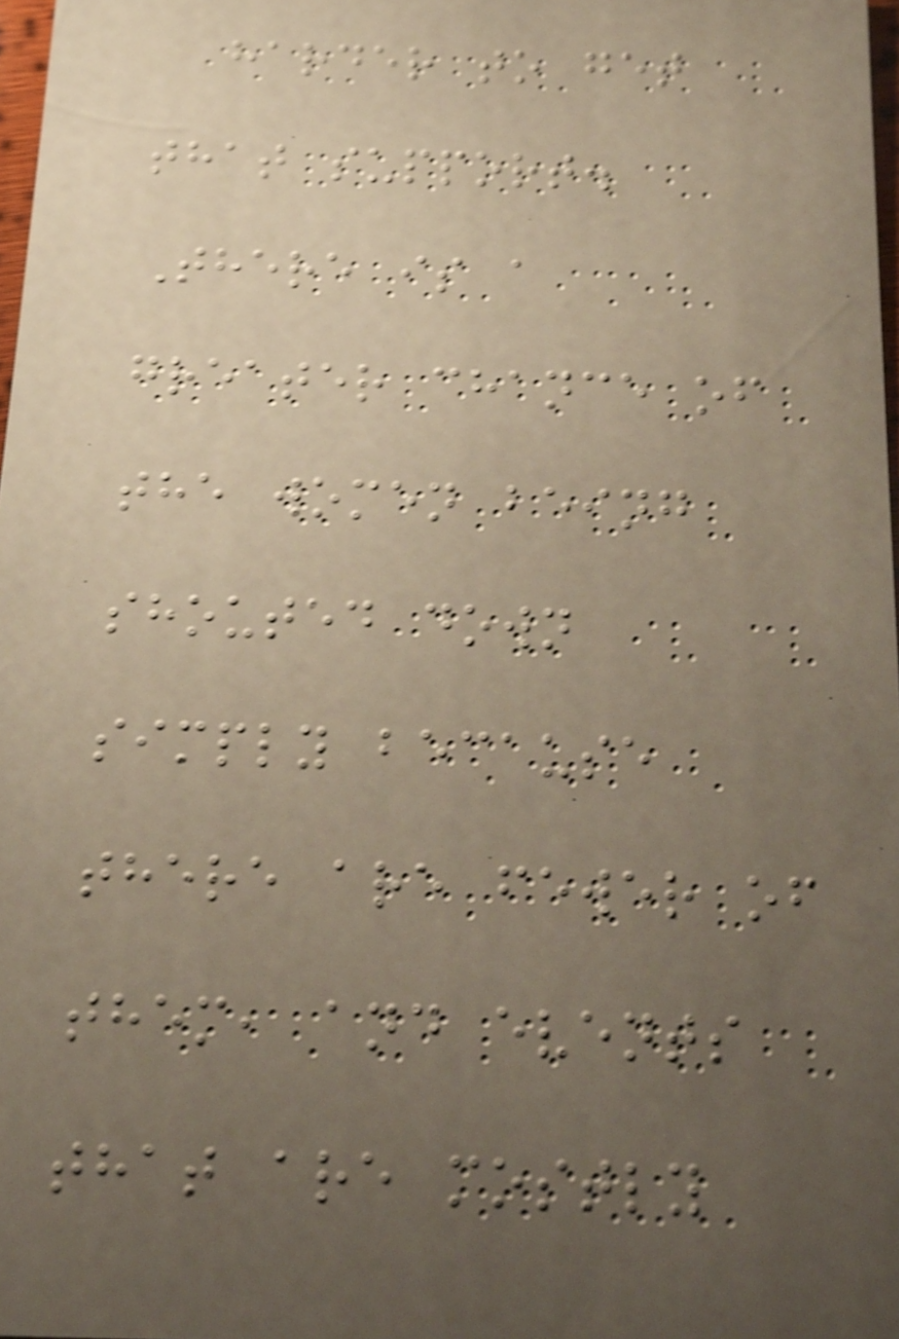harder to get
that support.
There is a
greater chance of
the women being
shouted down
simply because
there are fewer of
them, and events
that are mostly
